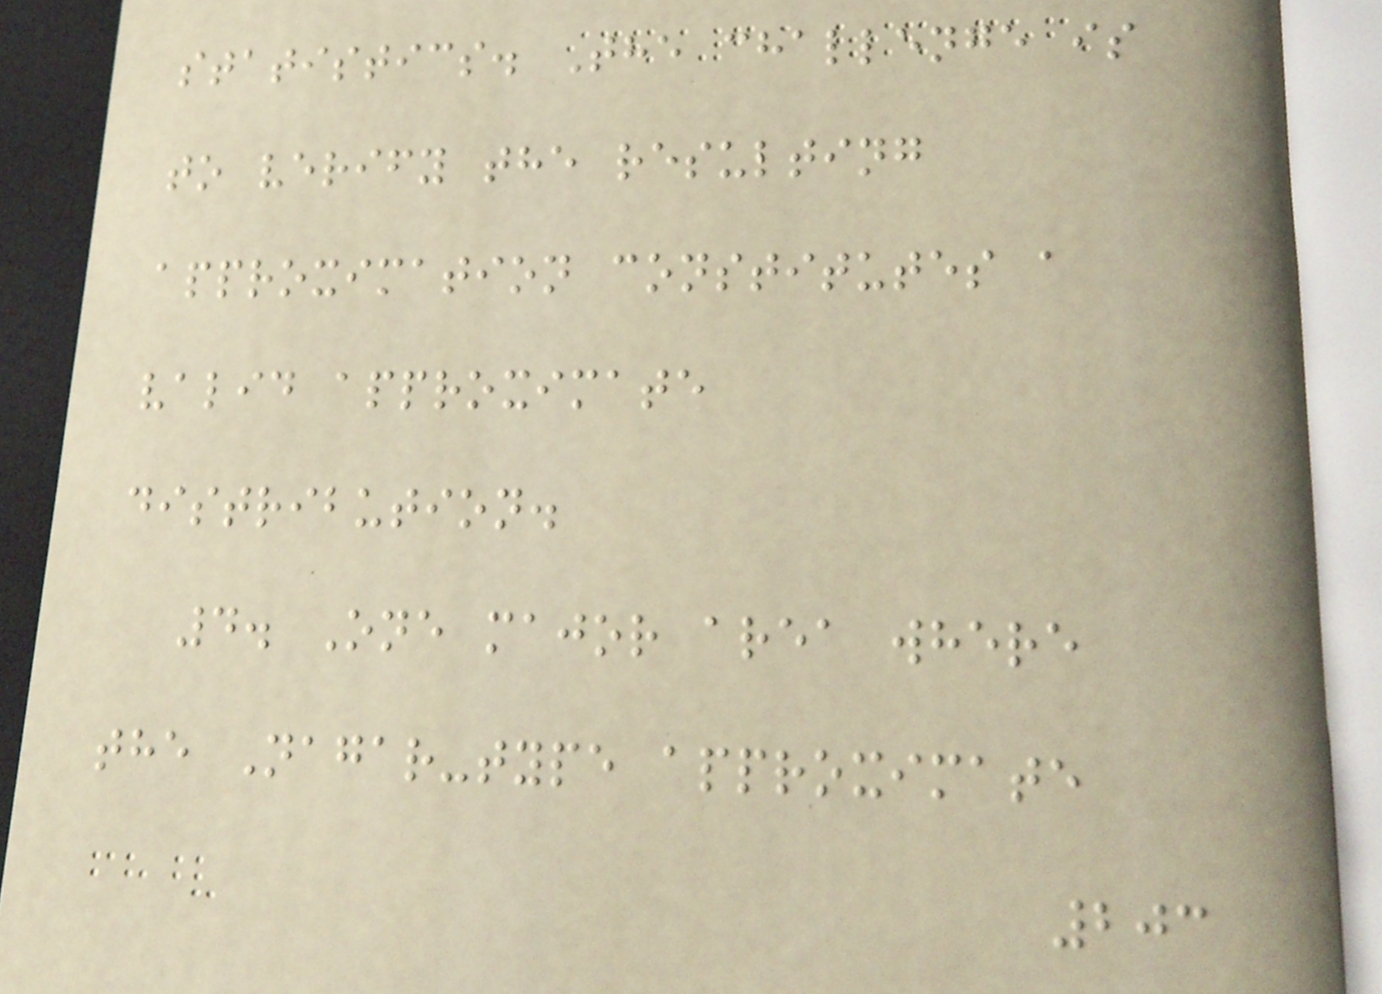statistics. The challenge is
to verify the resulting
approximation constitutes a
valid approximate
distribution.
4. One major area where
the Nagar-type approximate
203
